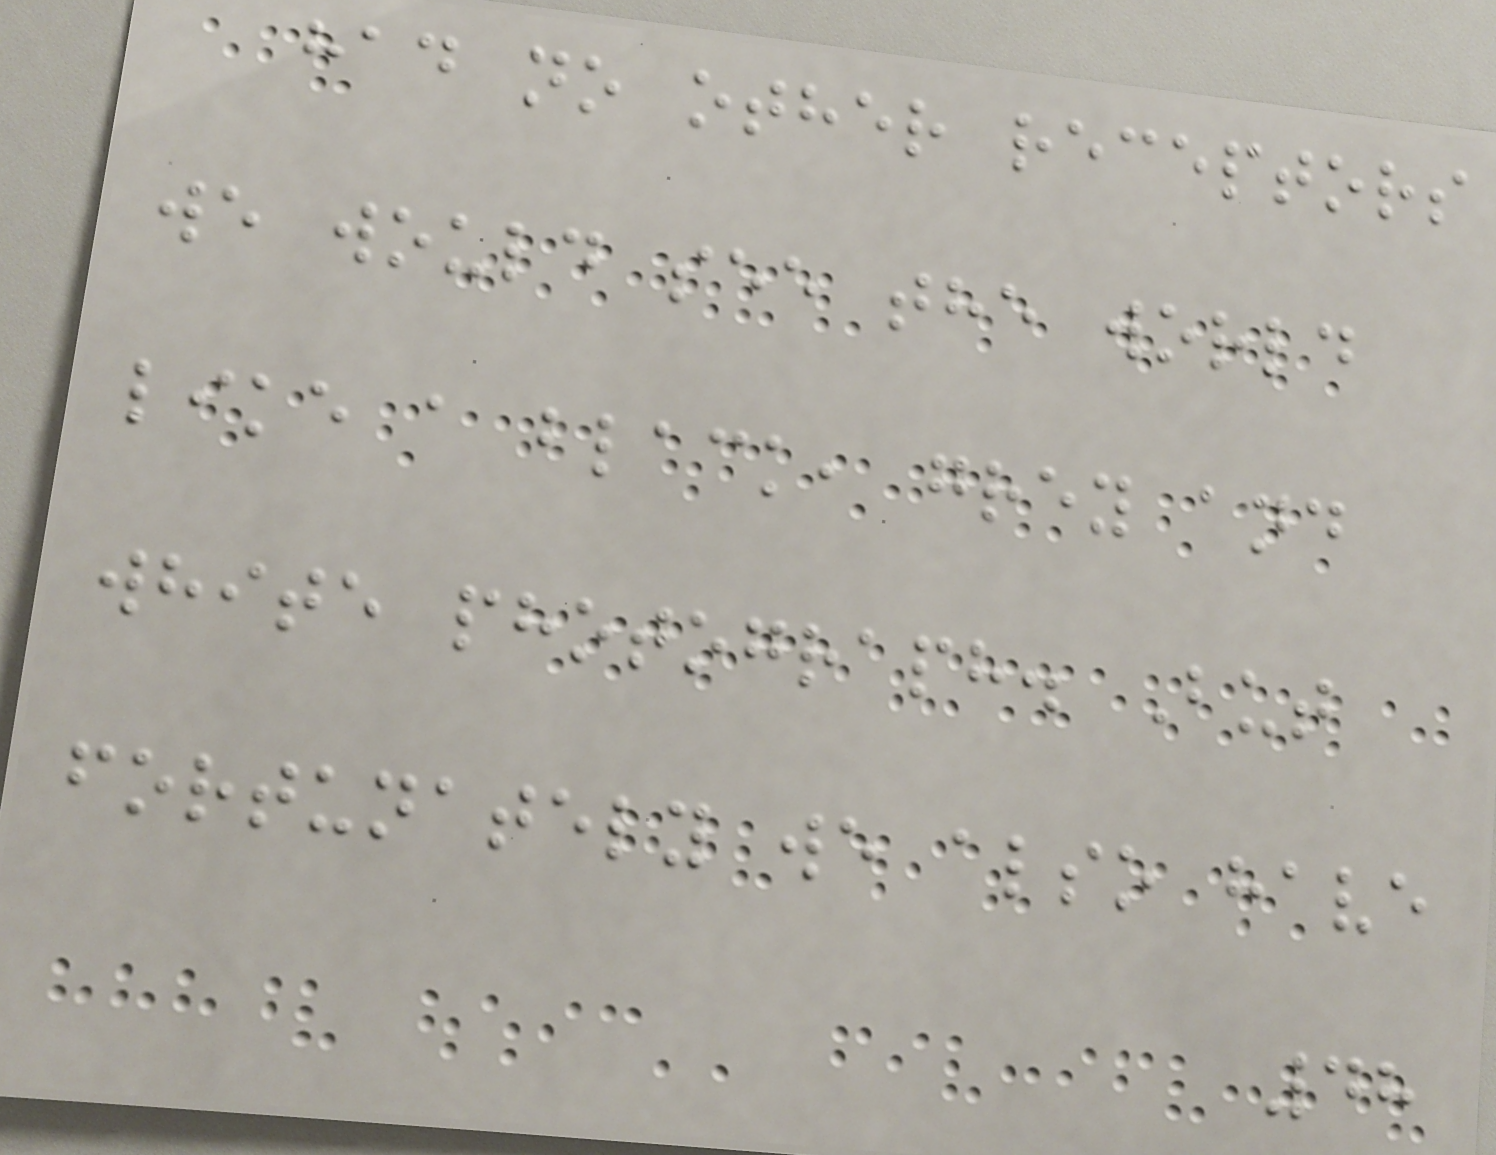had no other receptors
we would see the world
like a black, grey and
white photograph. But
fortunately we also have
48
